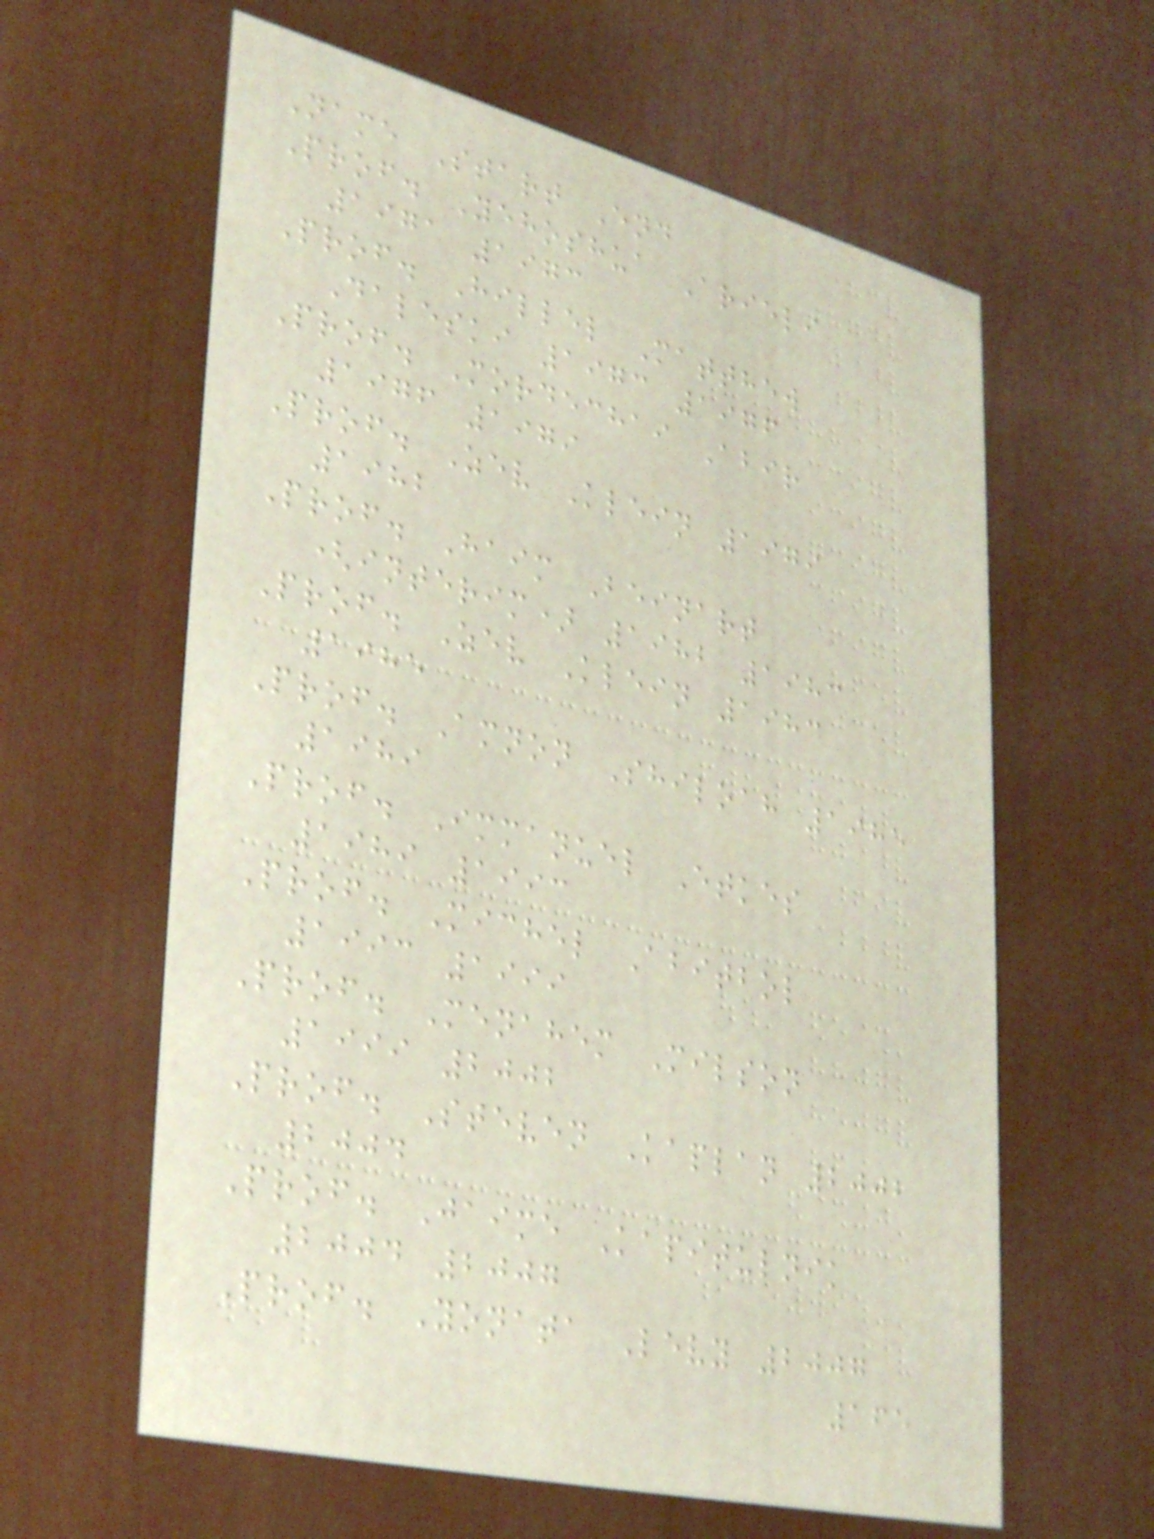Name Start End
Prof. Yehoshua Arieli
1971 1973
Prof. Hillel Matthew
Daleski 1973 1976
Prof. Mordechai Abir
1976 1979
Prof. Zev Klein 1979
1982
Prof. Haim Beinart
(interim) 1982 1983
Prof. Zev Klein 1983
1985
Prof. Amnon Shiloah 1985
1989
Prof. Immanuel Etkes
1989 1993
Prof. Michel Abitbol
1993 1999
Prof. Menahem Milson
1999 2002
Prof. Steven Kaplan 2002
2004
Prof. Jaime Kapitulnik
2004 2007
Prof. Yonata Levy 2007
165
